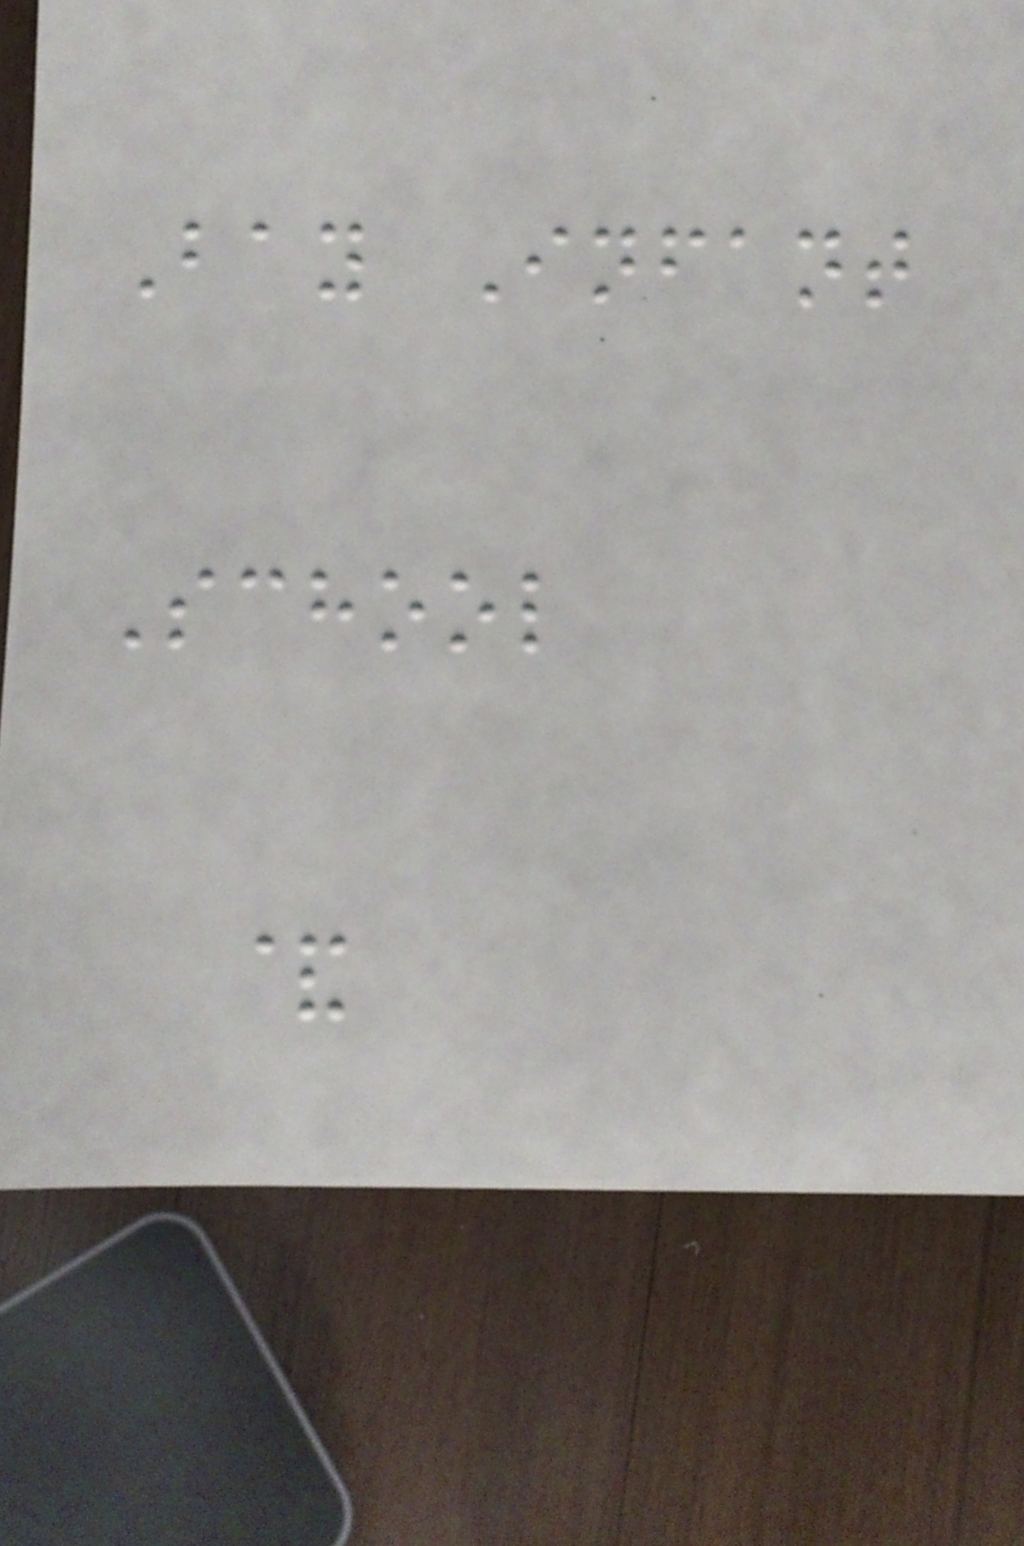Bay Infant
School
&
